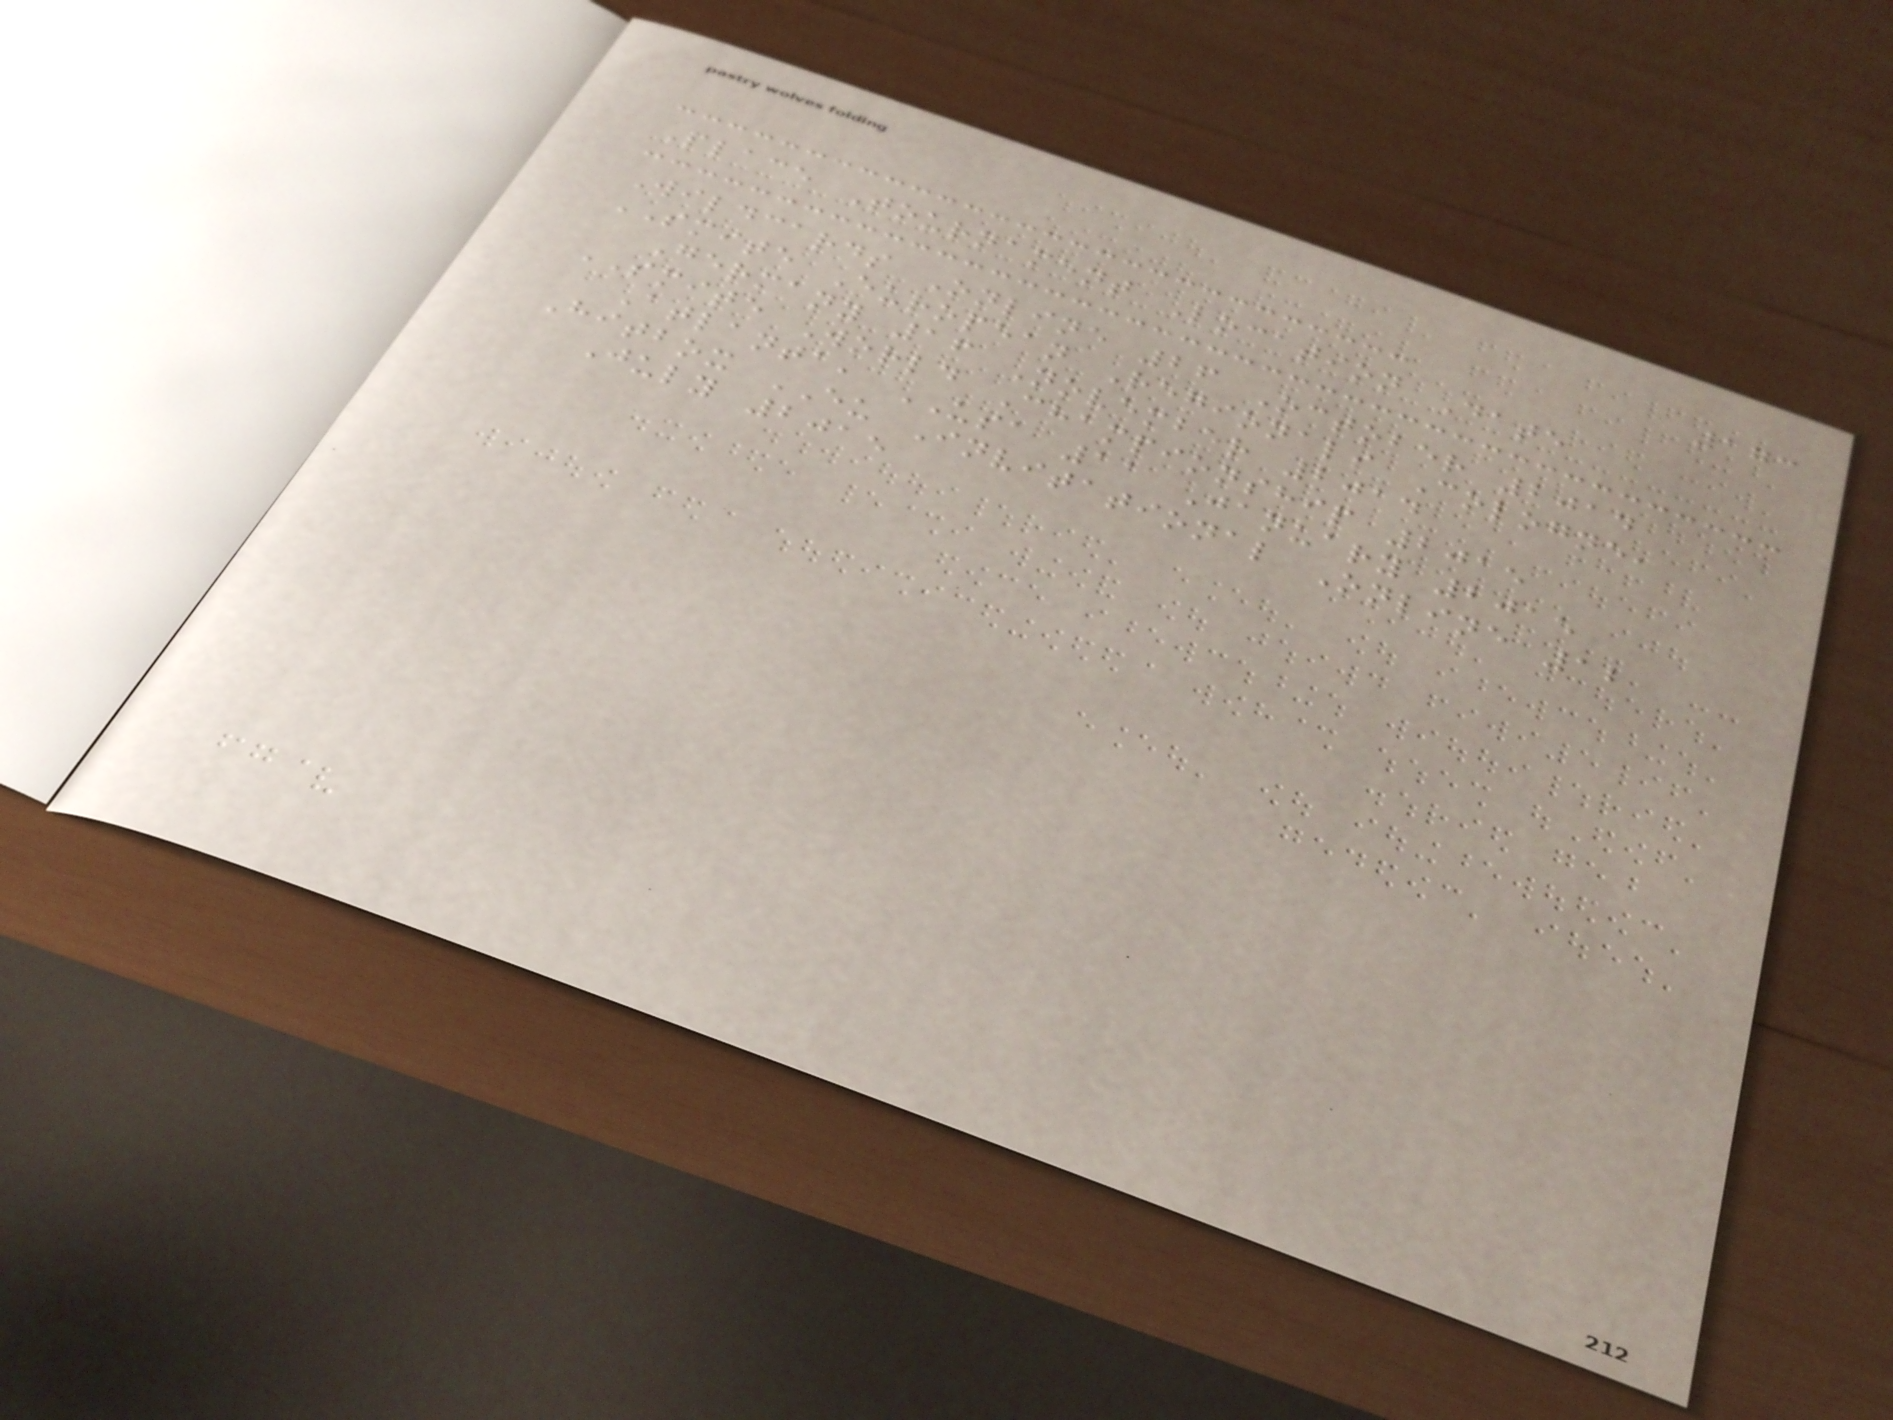173
Place Tournament Location Date
Wildcards Online 26 October 2014
SMITE European Regionals Cologne,
Germany 16 November 2014
SMITE World Championship 2015
Atlanta, USA 11 January 2015
Hitbox EU Invitational Online 12
July 2015
